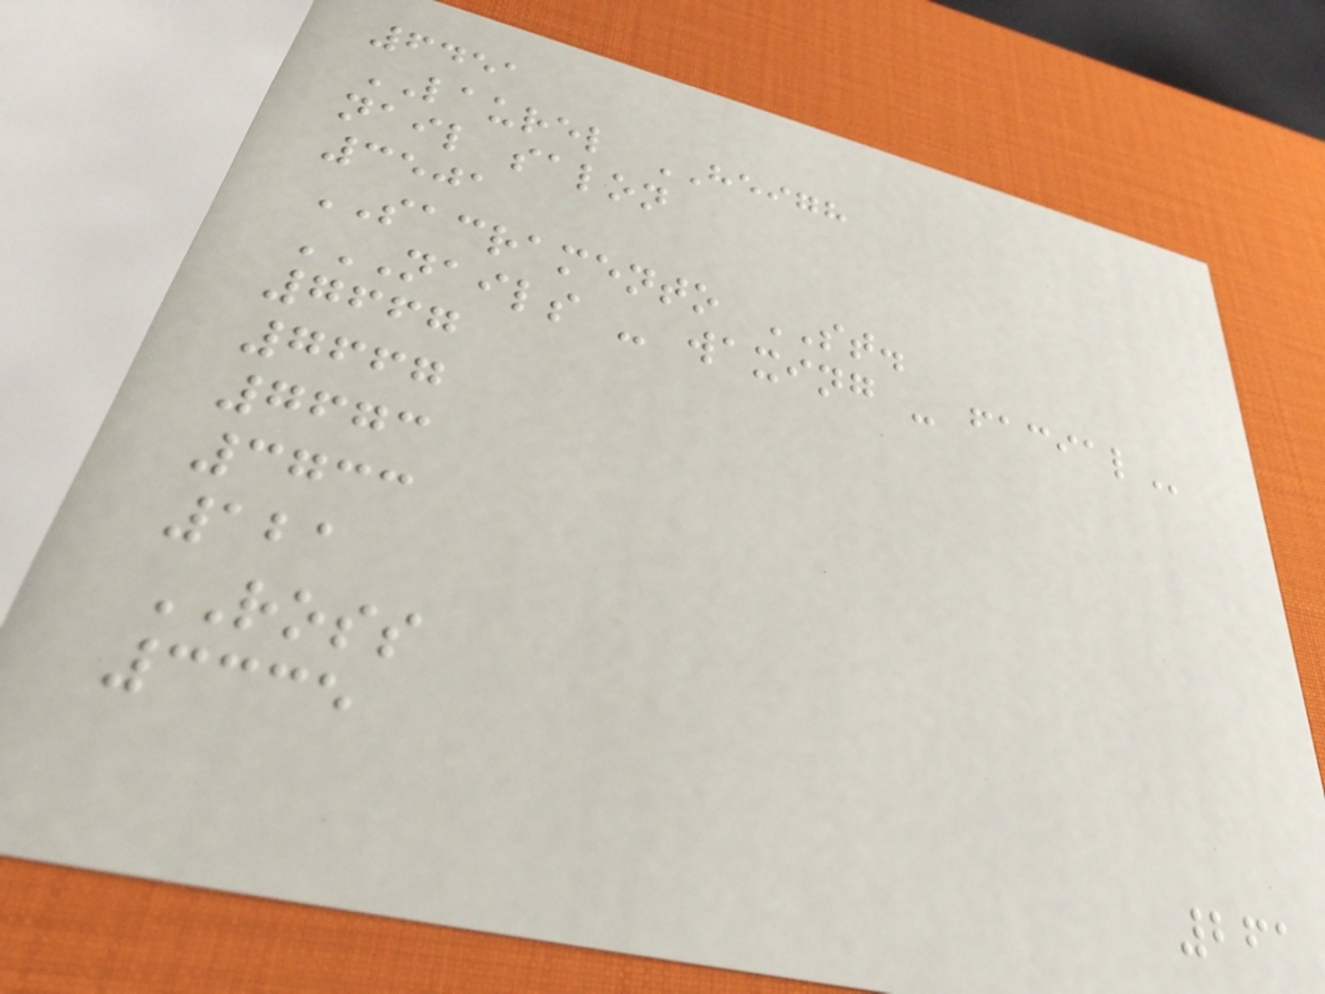6451
LAUREL HEIGH
nail salon
3501
SACRAMENTO ST.
NAILS - WAXING - FACIAL
7667
7667
7673
3733
121
ROSS
3335
261
